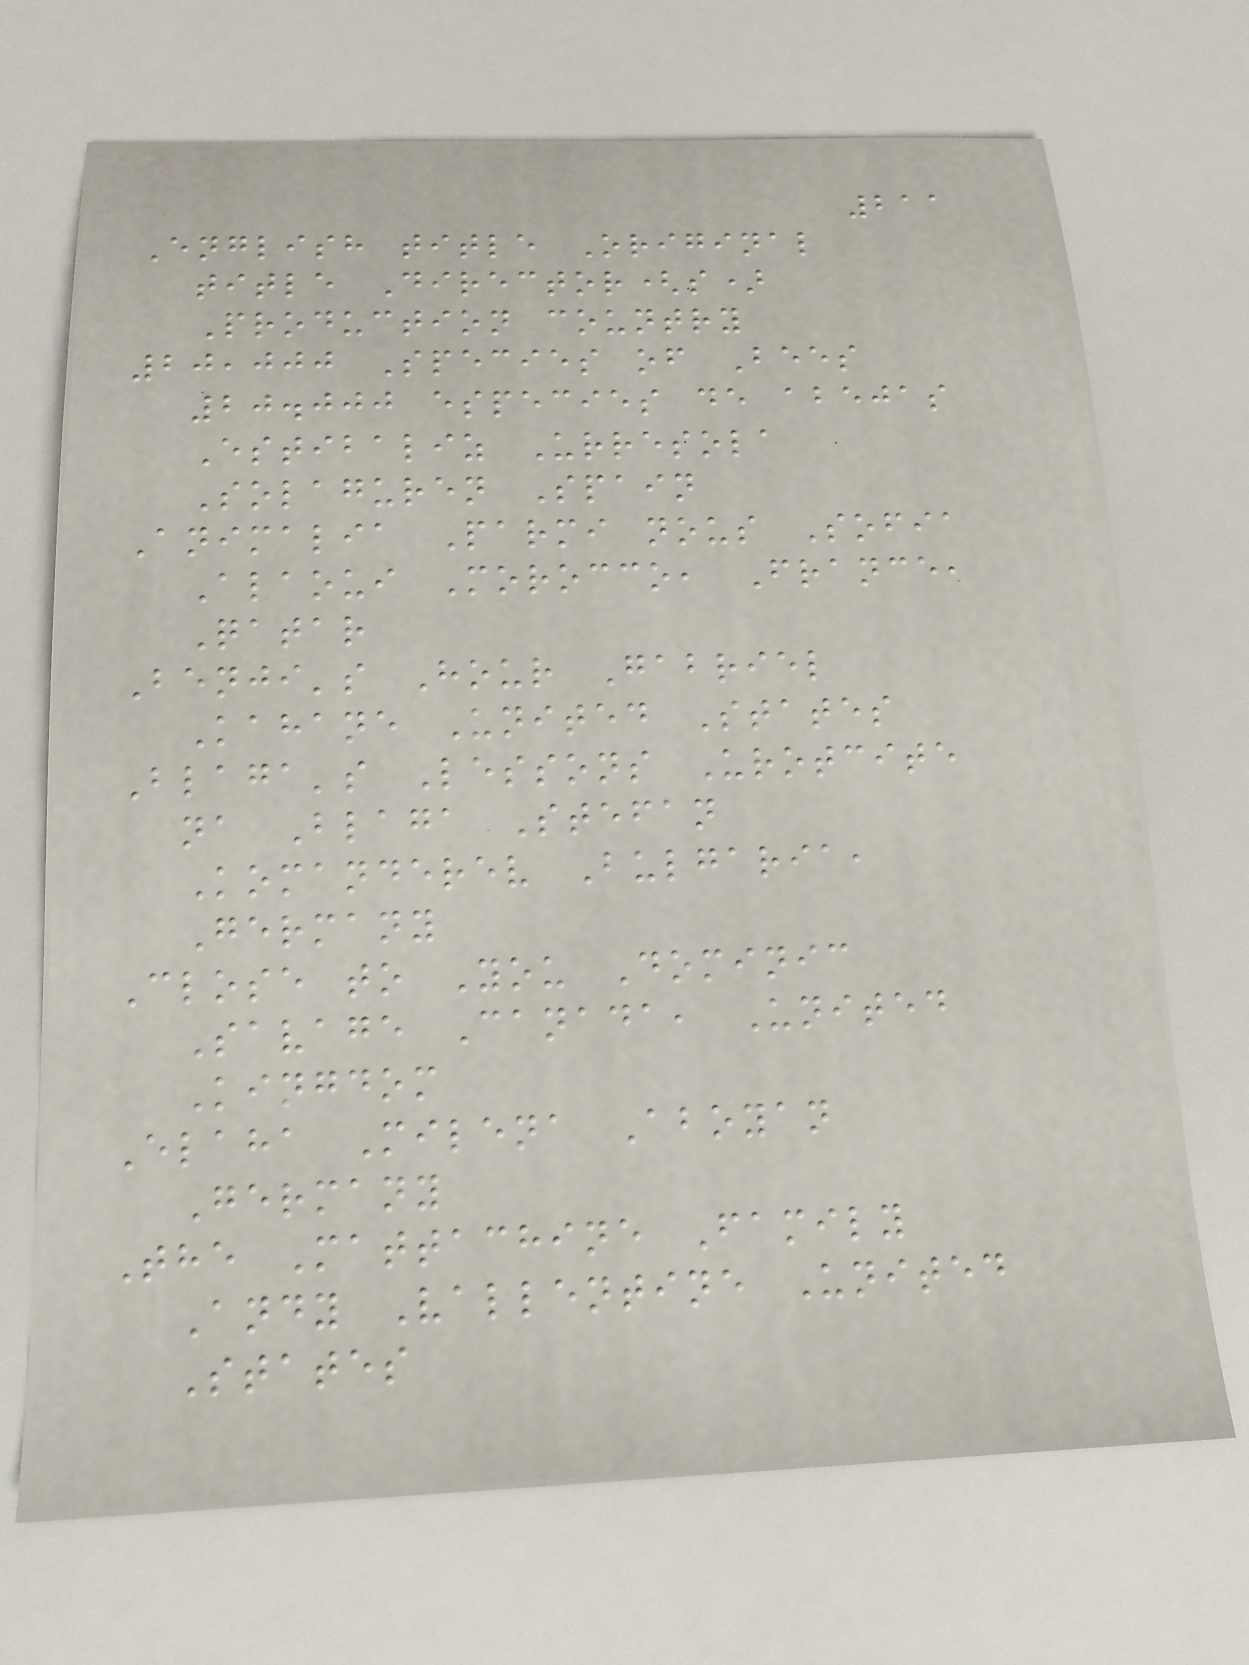211
English title Original
title Director(s)
Production country
20,000 Species of Bees
20.000 especies de abejas
Estibaliz Urresola
Solaguren Spain
Animalia Parmi nous Sofia
Alaoui Morocco, France,
Qatar
Benji's Hour Gabriel
Kahane United States
Blaga's Lessons Urotcite
na Blaga Stefan
Komanderev Bulgaria,
Germany
Close to You Dominic
Savage Canada, United
Kingdom
Elaha Milena Aboyan
Germany
The Mattachine Family
Andy Vallentine United
States
